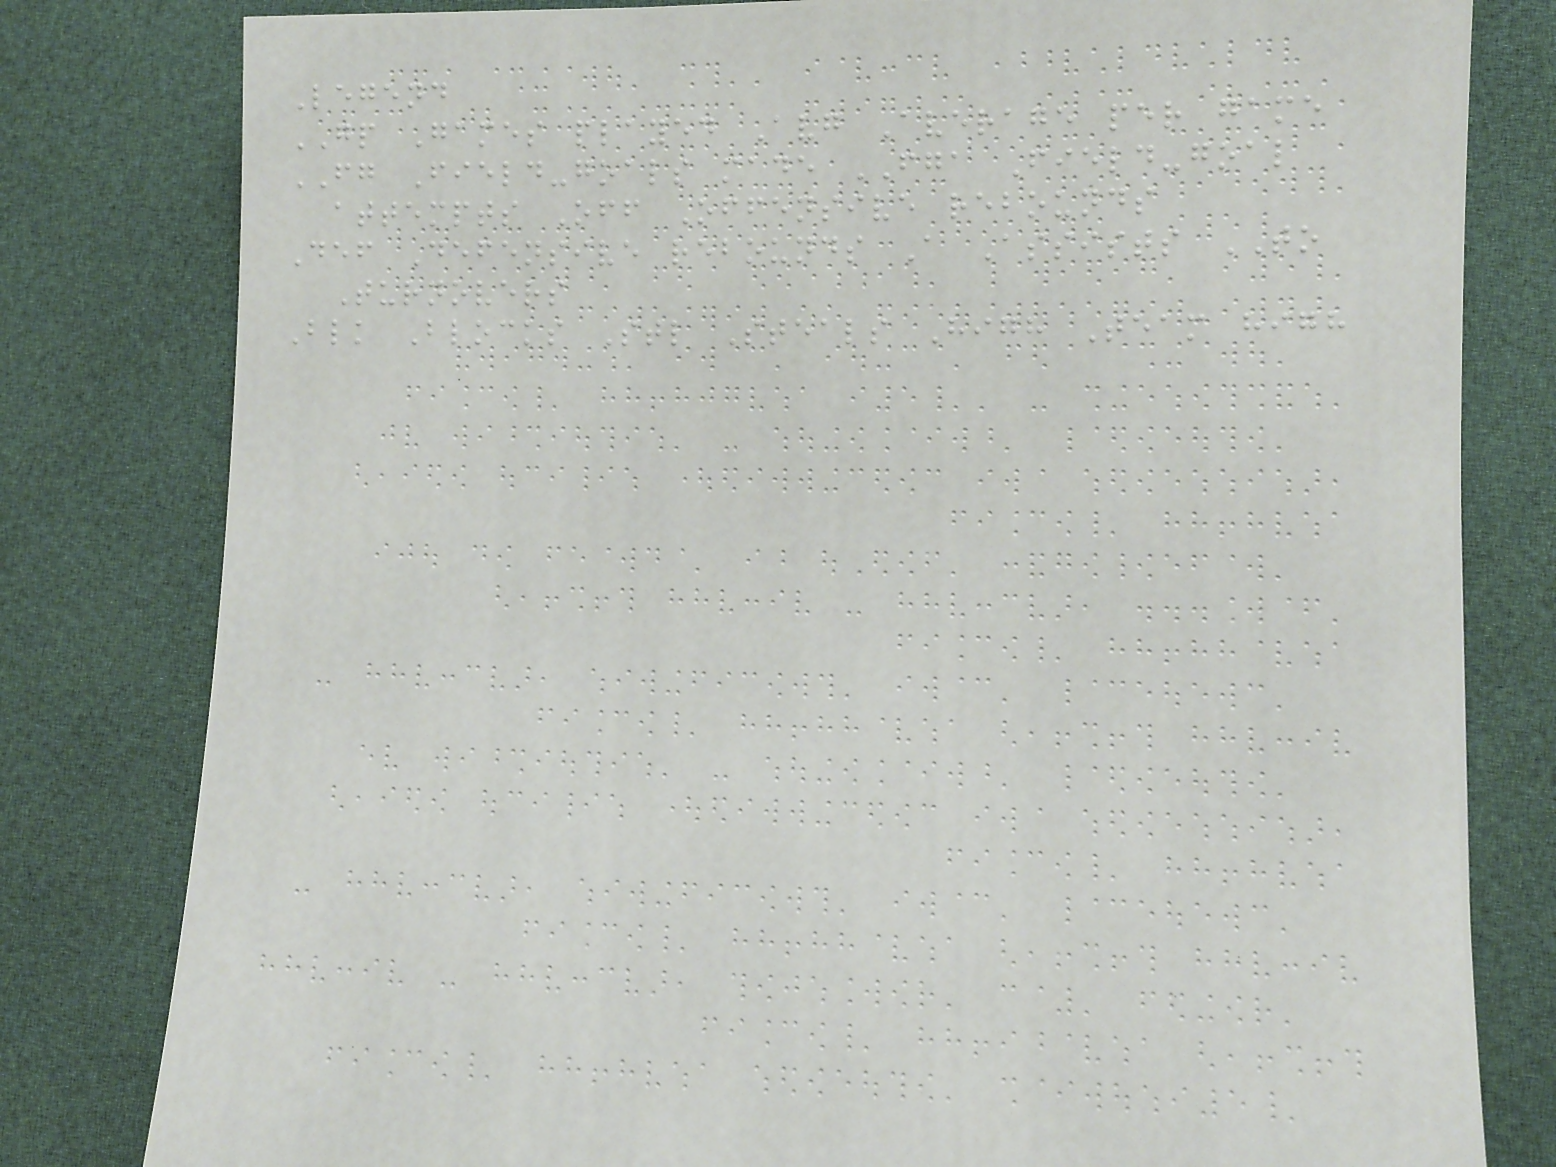Legend
GP Games played Avg Average per game
FG Field-goals made FGA Field-goal
attempts Off Offensive rebounds
Def Defensive rebounds A Assists TO
Turnovers
Blk Blocks Stl Steals High Team high
